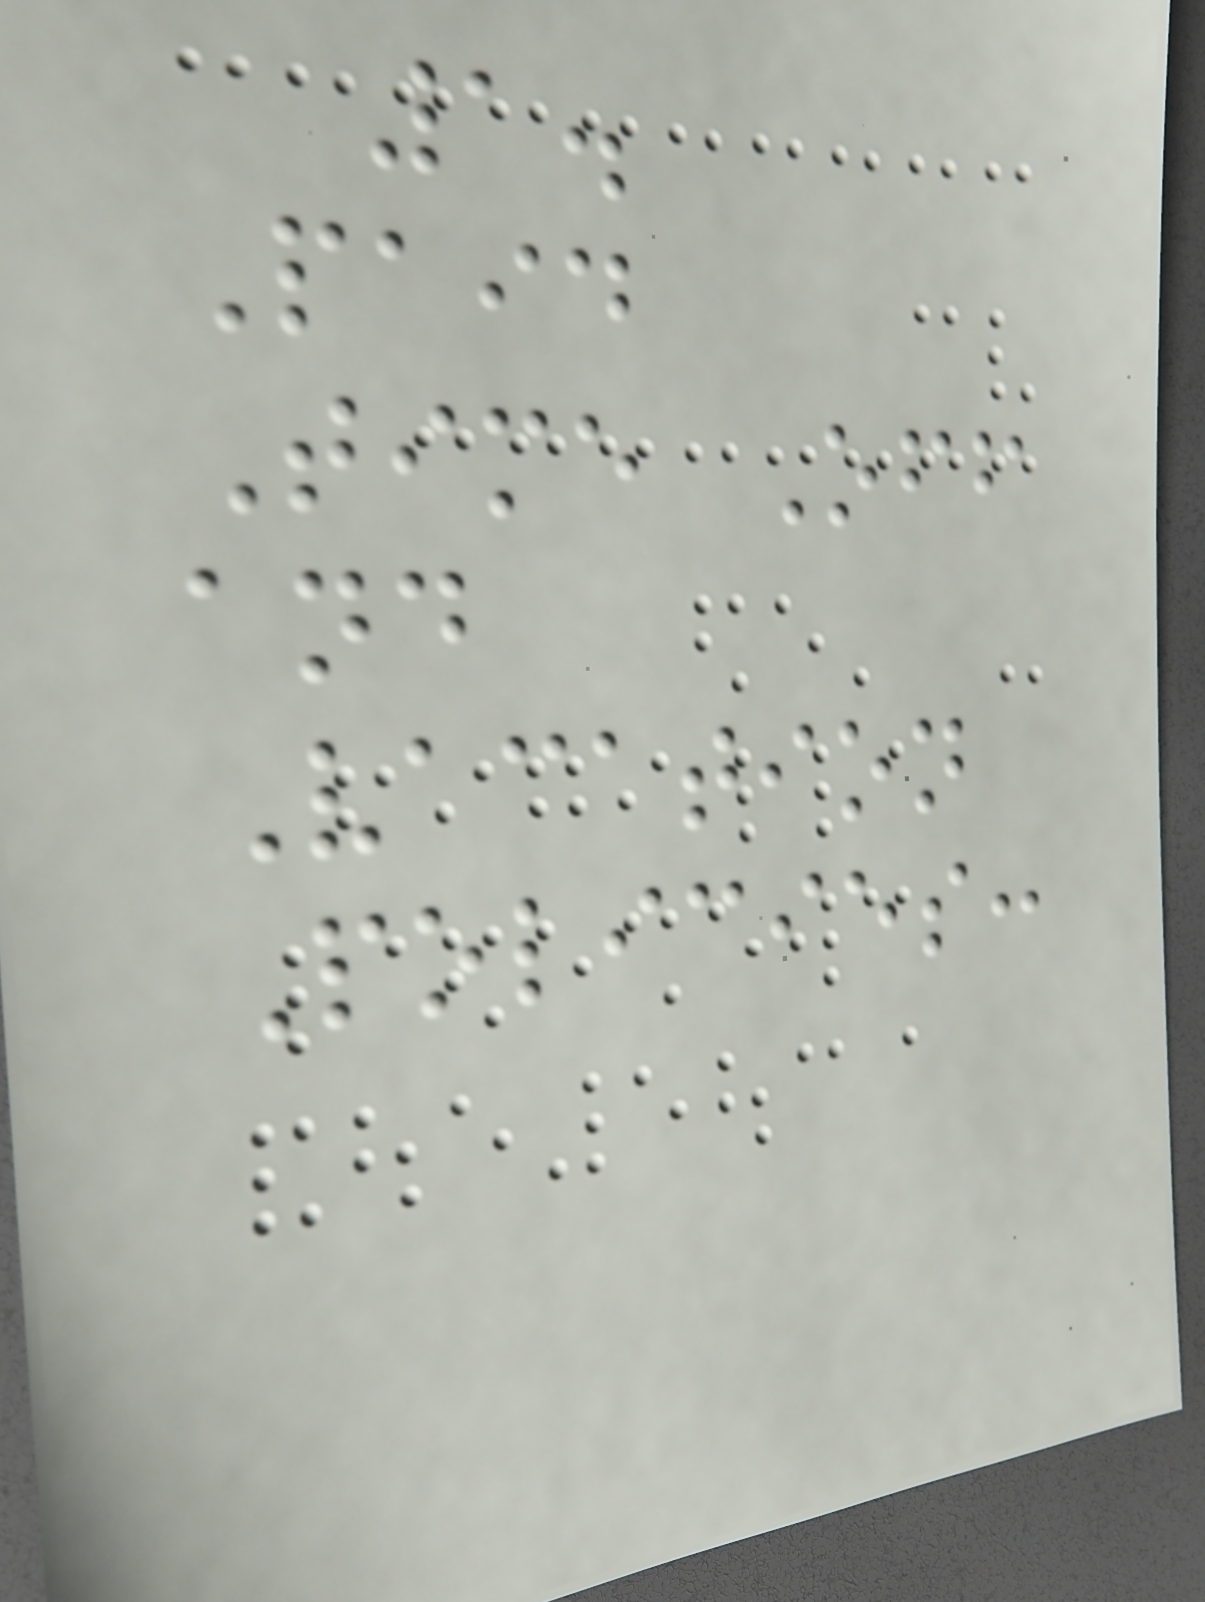1.
Paid
Time Off
and
Vacation
Policies:
